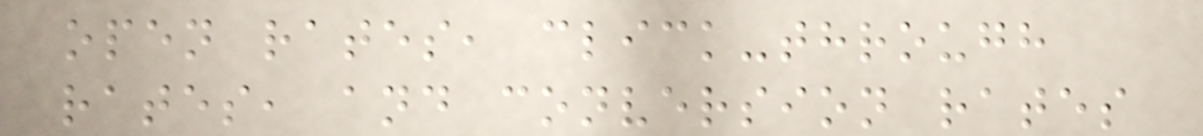open rates, click-through
rates, and conversion rates
